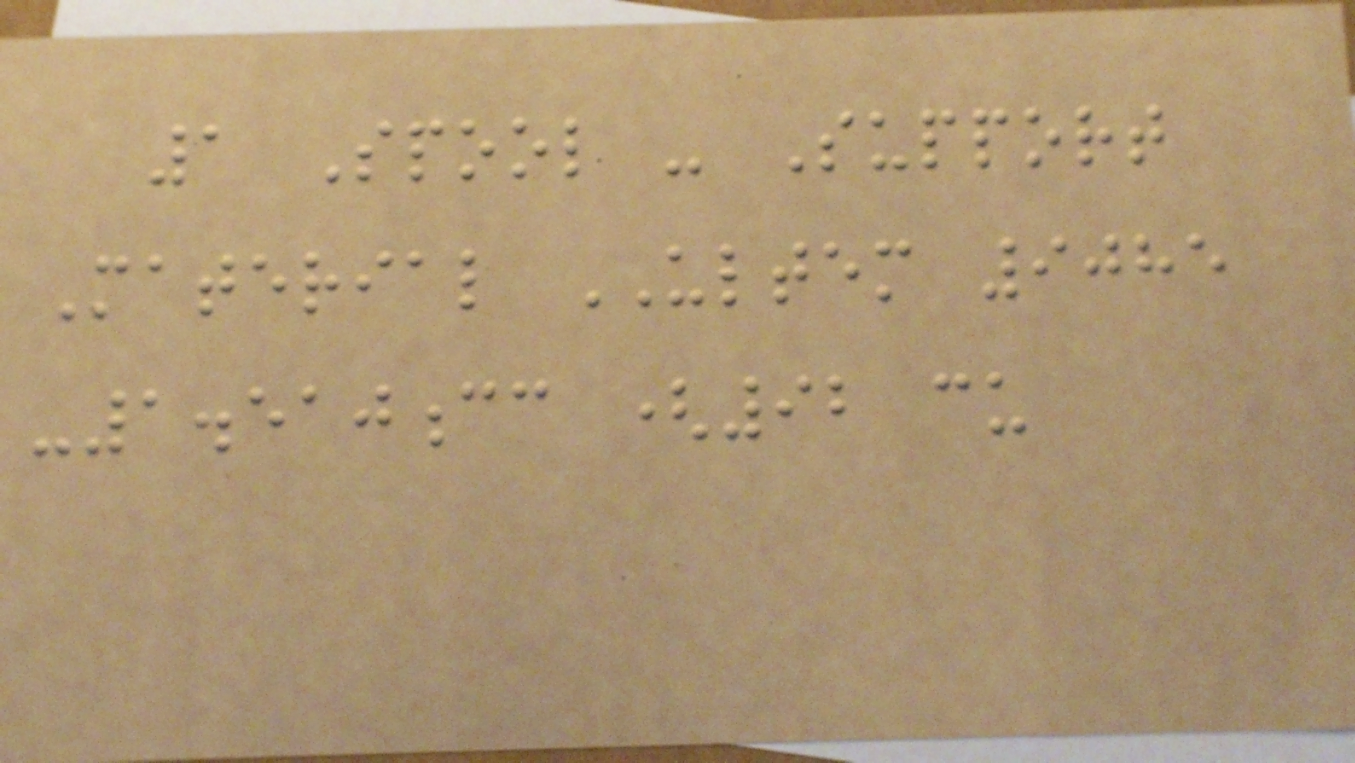1 Spool - Support
Material ULTEM 9085
-1.510cc (92 cu
